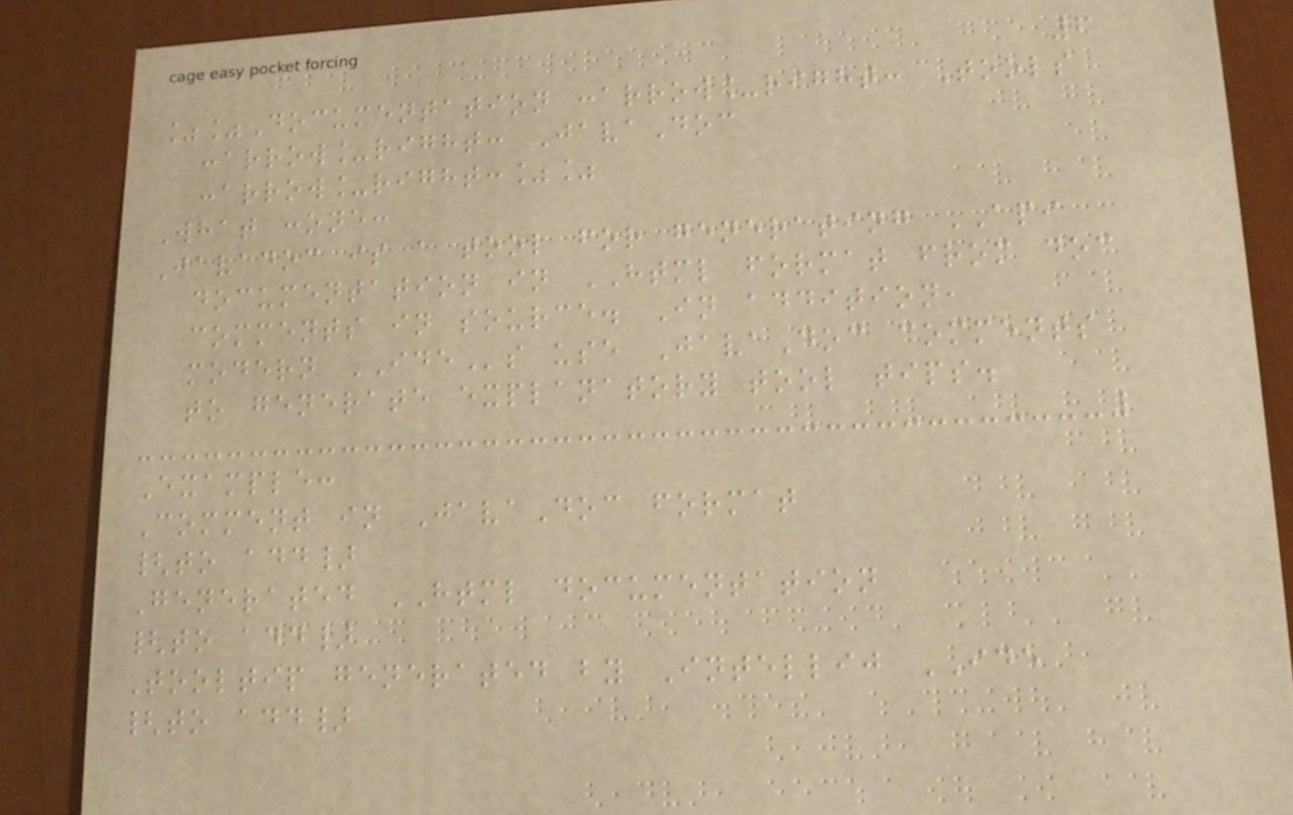6
%%Documentation :arrow_right: Tools
:arrow_right: JavaDoc
:arrow_right:%%
What :one:
Javadoc is a tool for generating API
documentation in HTML format from doc
comments in source. In addition,
modern IDEs use JavaDoc comments
to generate explanatory tool tips.
Example:
Comment in JavaDoc format
{to add}
Generated HTML documentation
{to add}
Tooltip generated by Intellij IDE
{to add}
